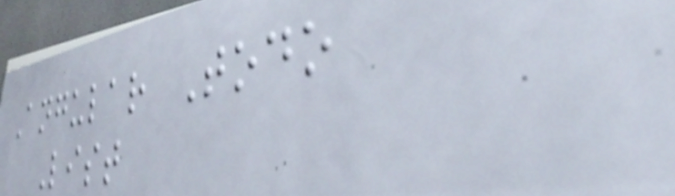Angular Todo
List
